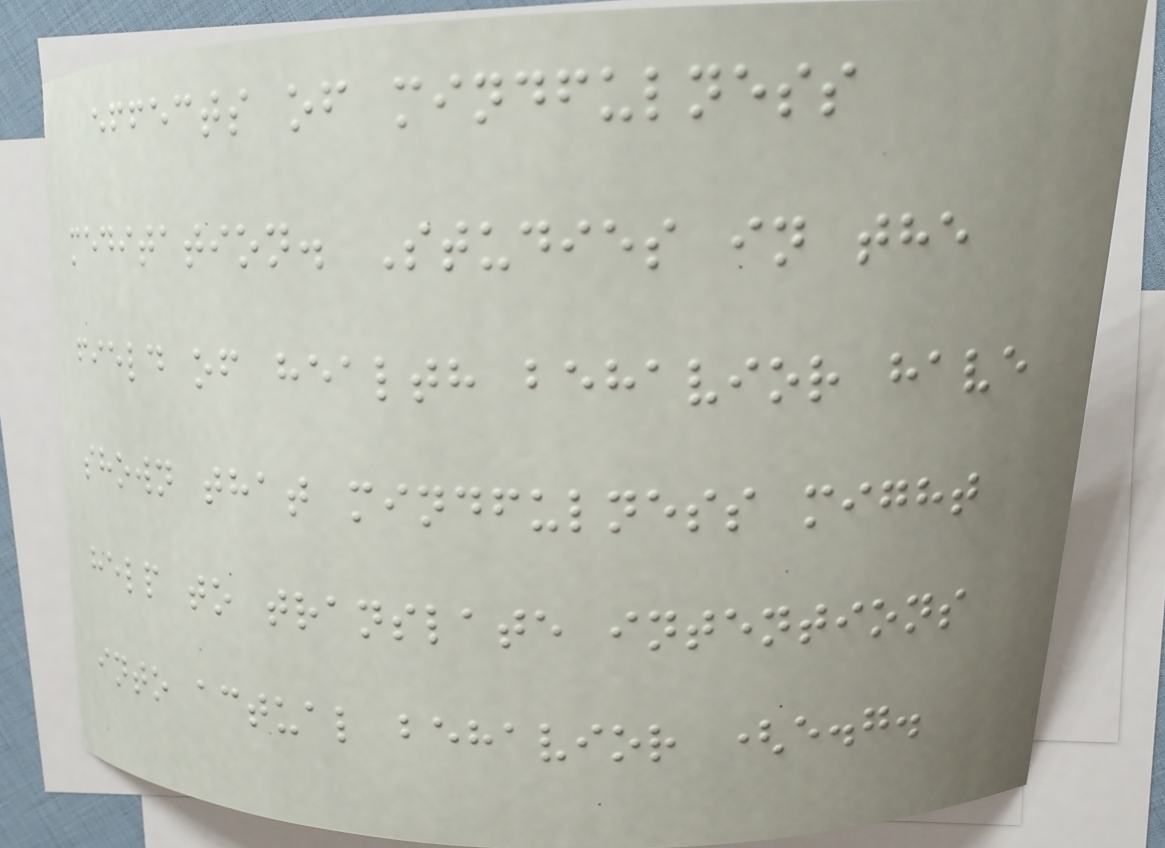effects of mindfulness
meditation. Studies in the
field of health behavior have
shown that mindfulness might
help to translate intentions
into actual behavior (e.g.
